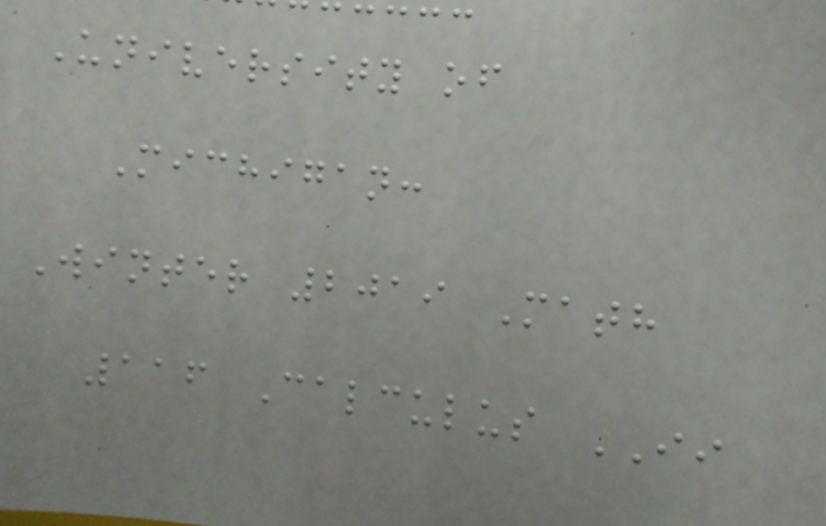University of
Michigan:
Winter 2019 Math
116 Calculus II
